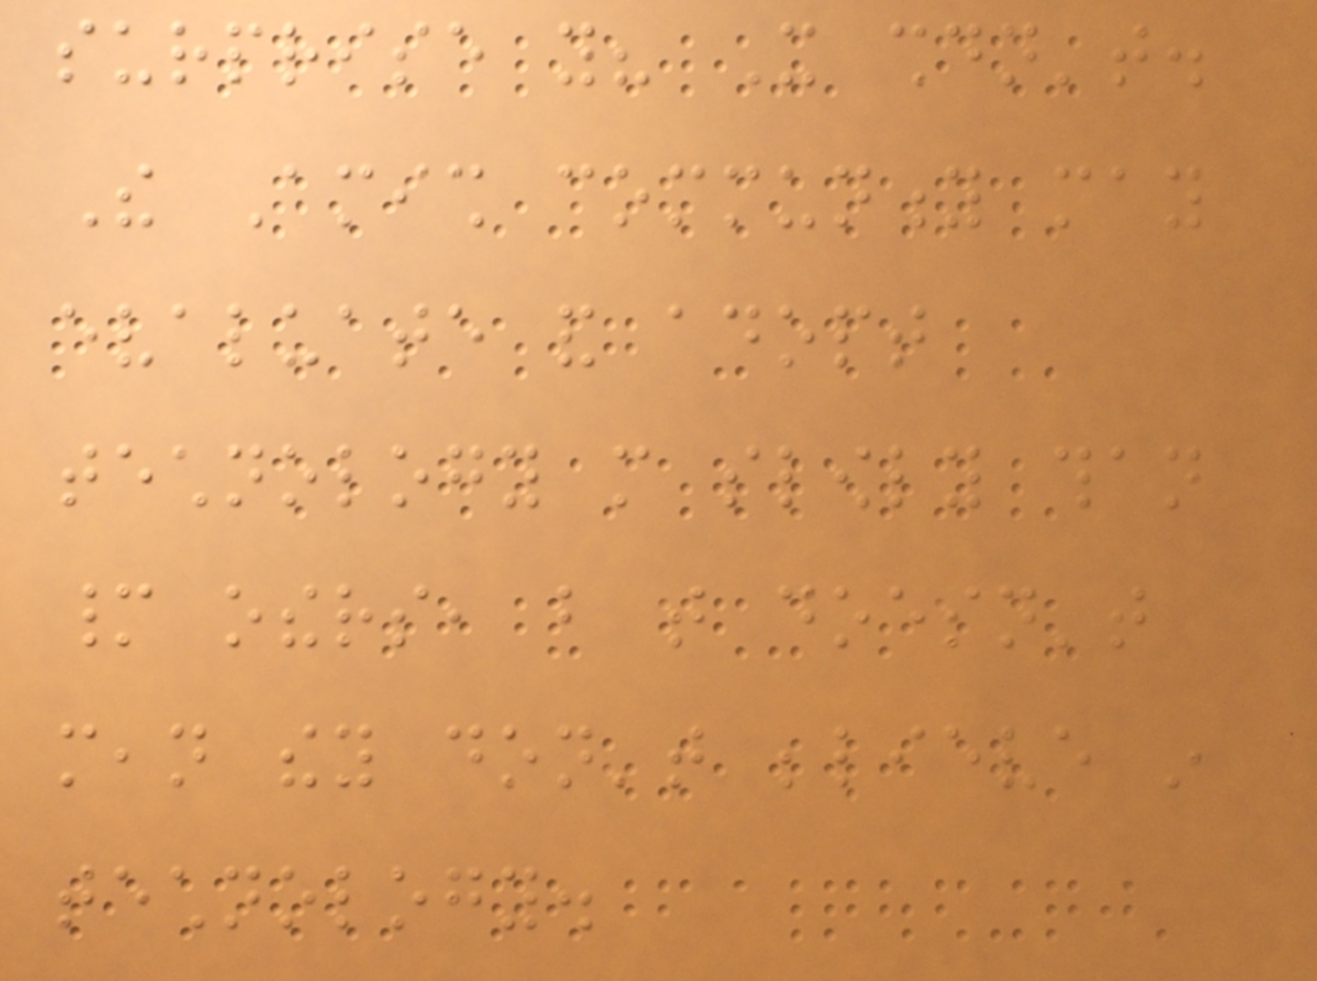surprise you? It shouldn't.
The Amish community may
evaluate and adopt
technology more slowly than
many others, but that doesn't
mean they don't believe in
technology.
